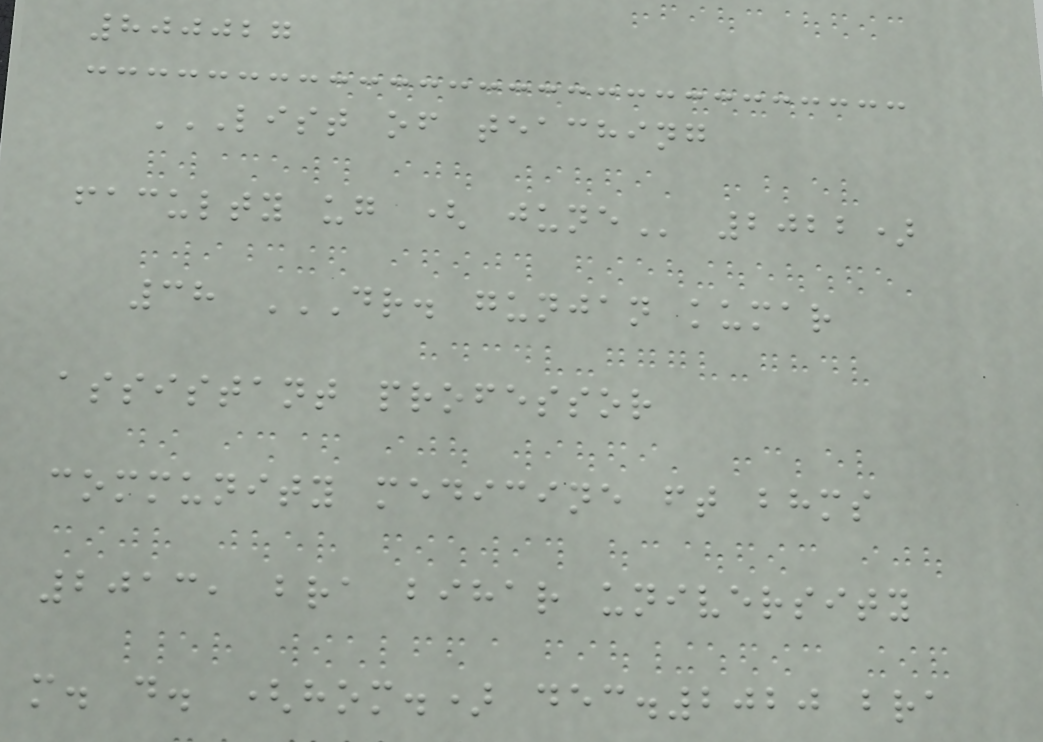800027
LIST OF TEACHING
FACULTY UG ( JUNE 2022)
38 DR. GUNJAN KUMAR
ASSISTANT PROFESSOR
COMMUNITY MEDICINE FT BHMS
2013, BRA BIHAR UNIVERSITY
M. D. (HOM.) DEC.2020 BRA
